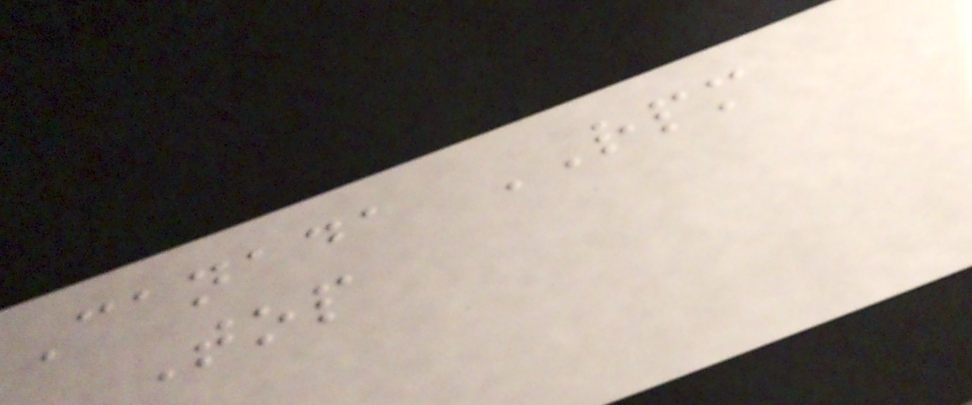Canada RPM
Top
